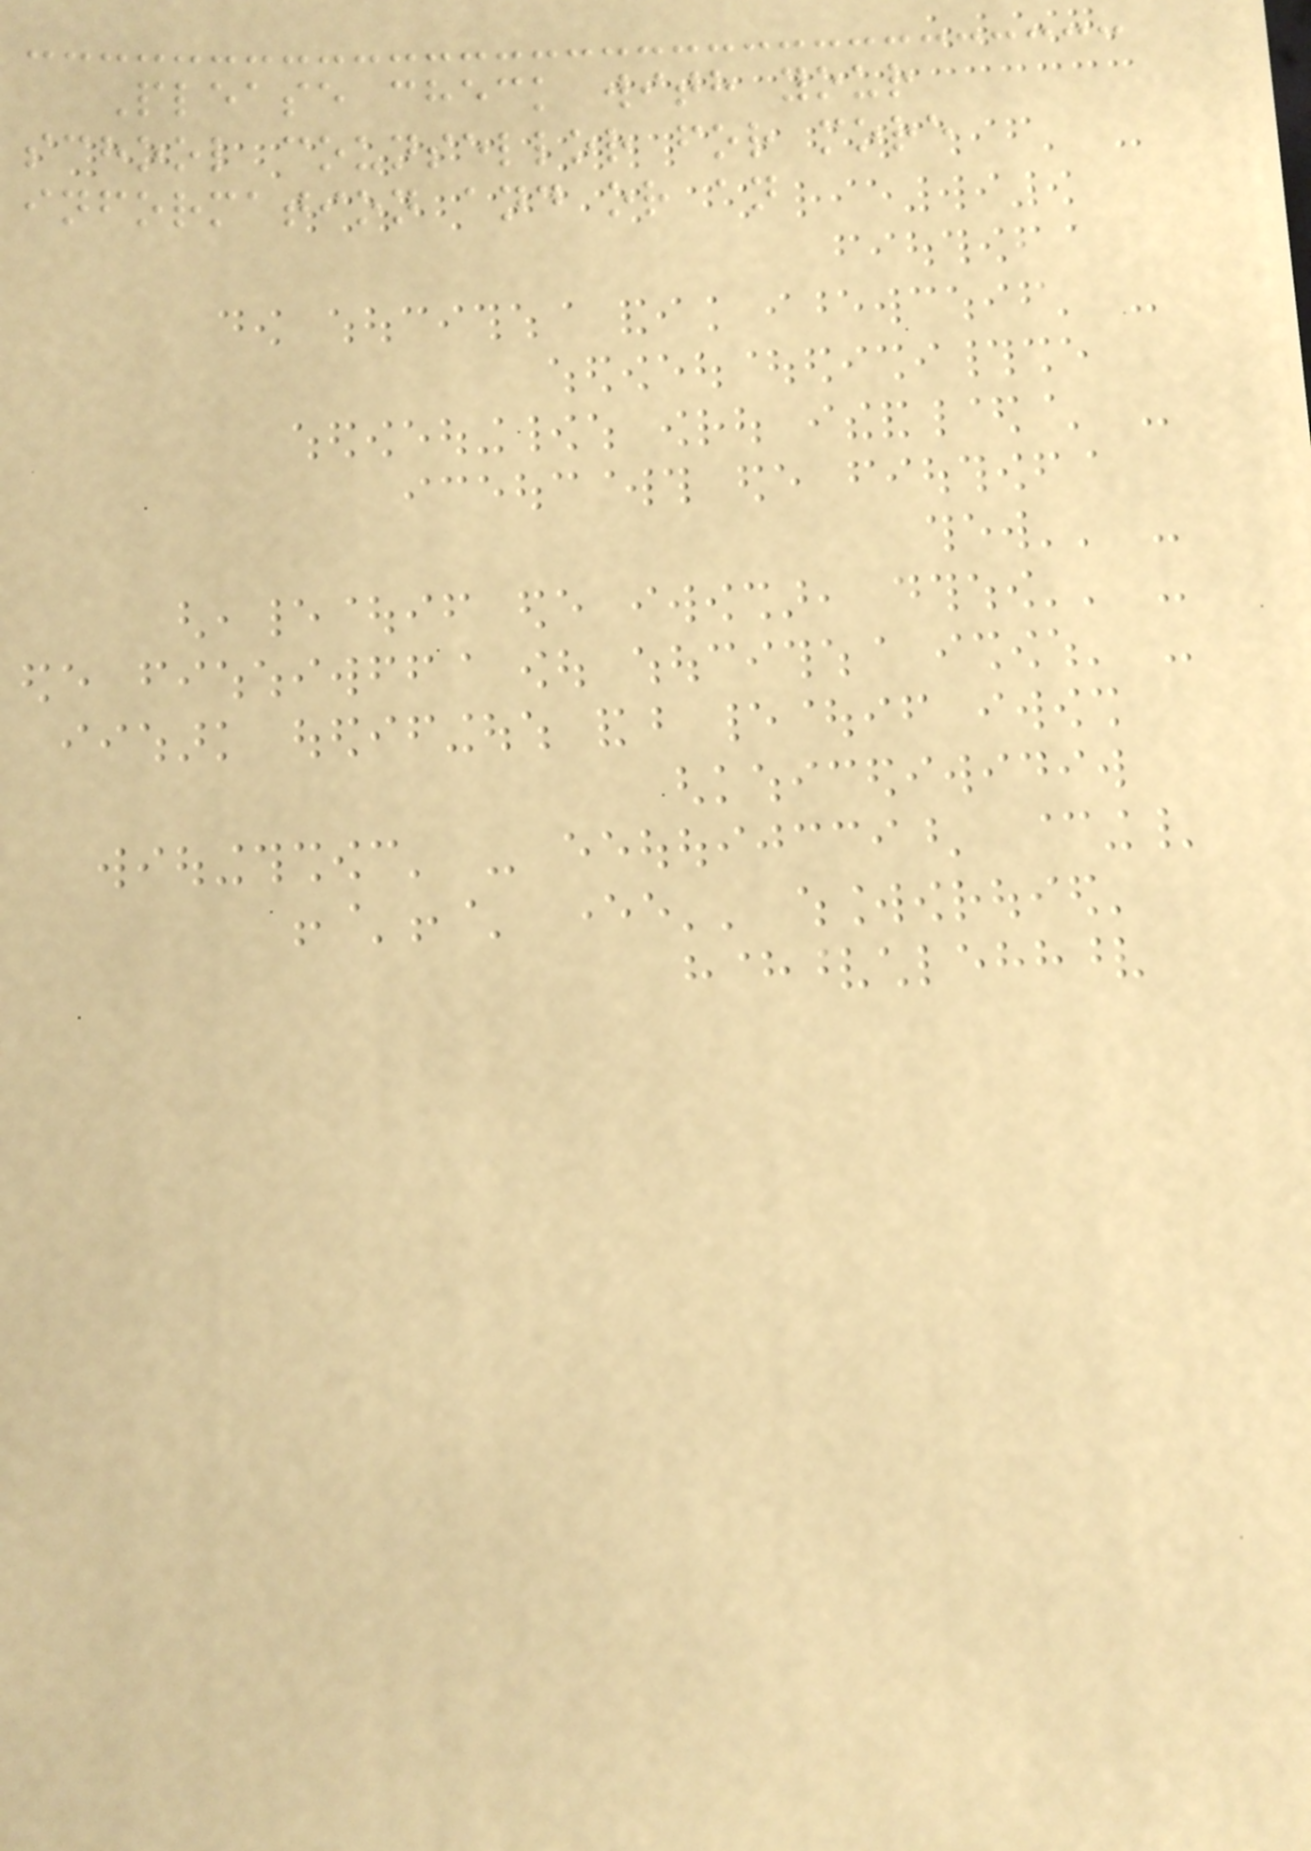Please check with your
school counsellor for more
information and or an
